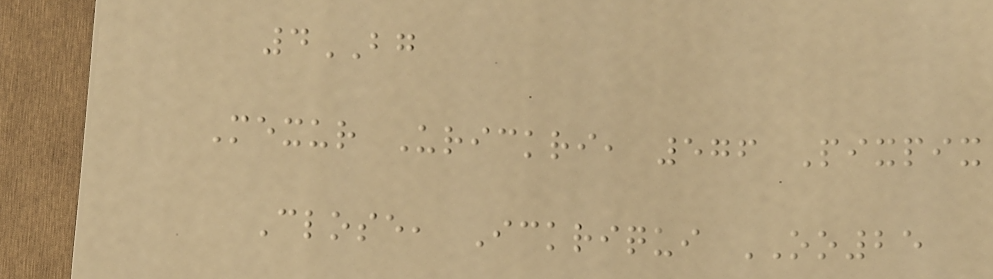4BG
Mexur Urickri, 576 Pixpix
Close, Ickriqui OO25
